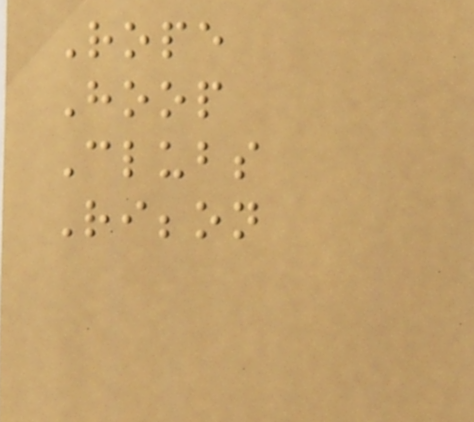Rope
Hoop
Clubs
Ribbon
